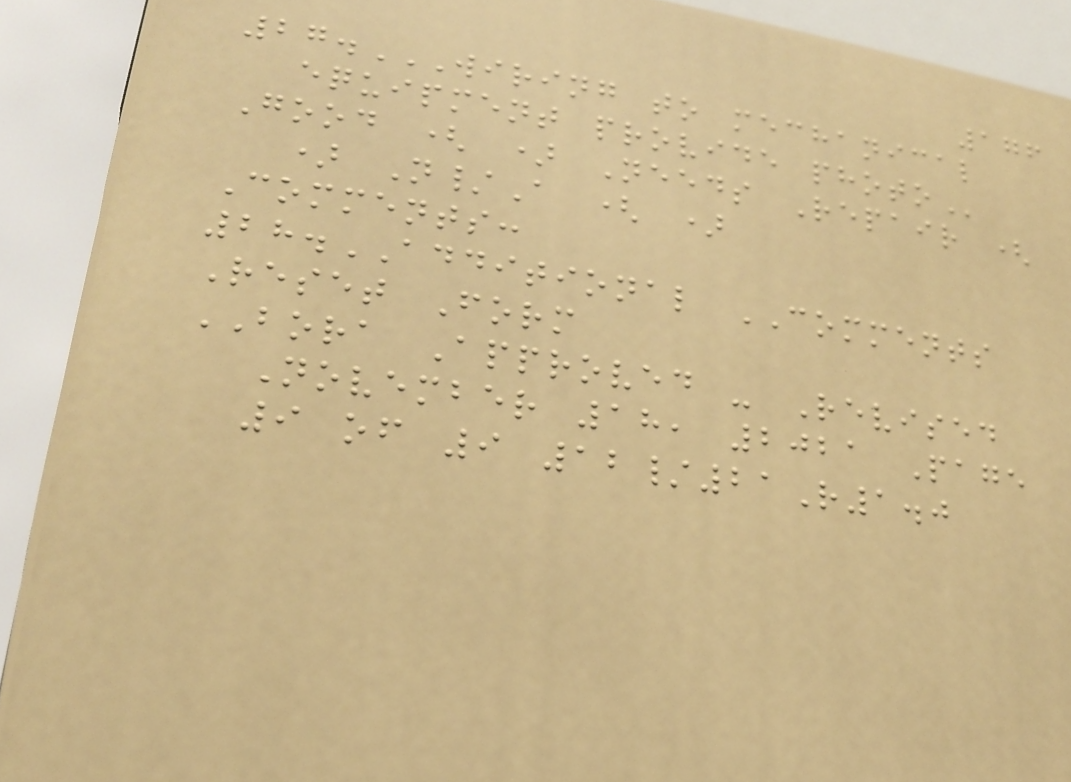176
27.WIRING TO MECHANICAL
EQUIPMENT PROVIDE PHOTO
Good ( ) Needs Repair (
) N/A ( )
Comments:
28.ADDITIONAL COMMENTS
Reset Form
BORA Approved - Revised
November 18, 2021 Page
9 of 9 12/21R1.0
